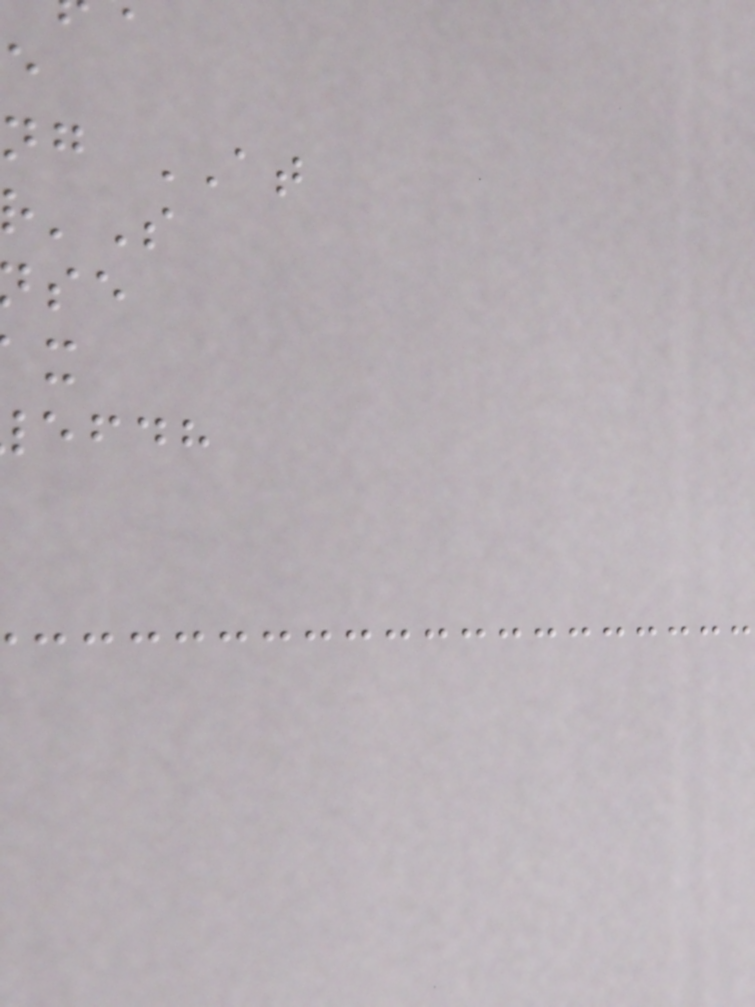ng AT
efdh
